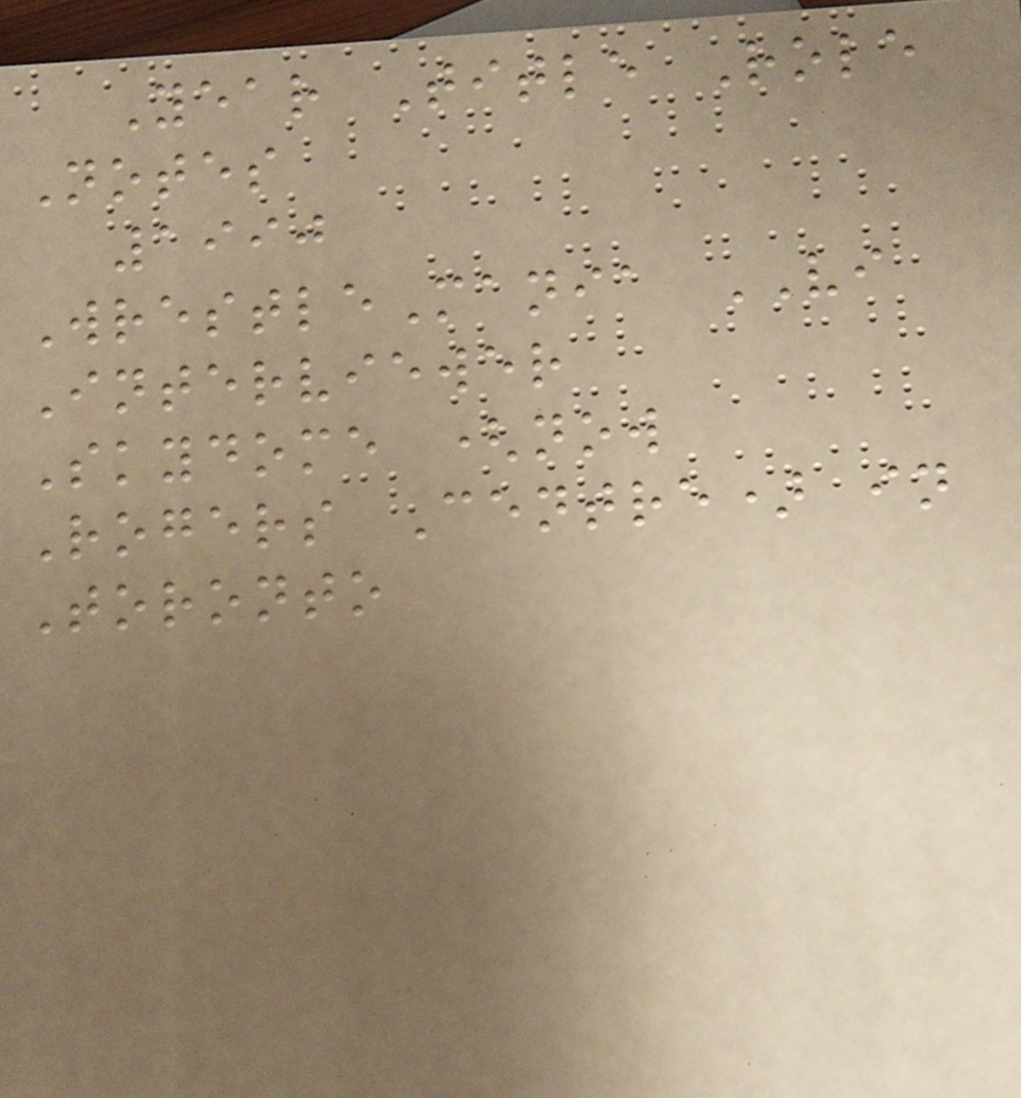Year Title Role
Notes
1990
WrestleMania VI
Interviewer
Skydome (now
Rogers Centre) in
Toronto
